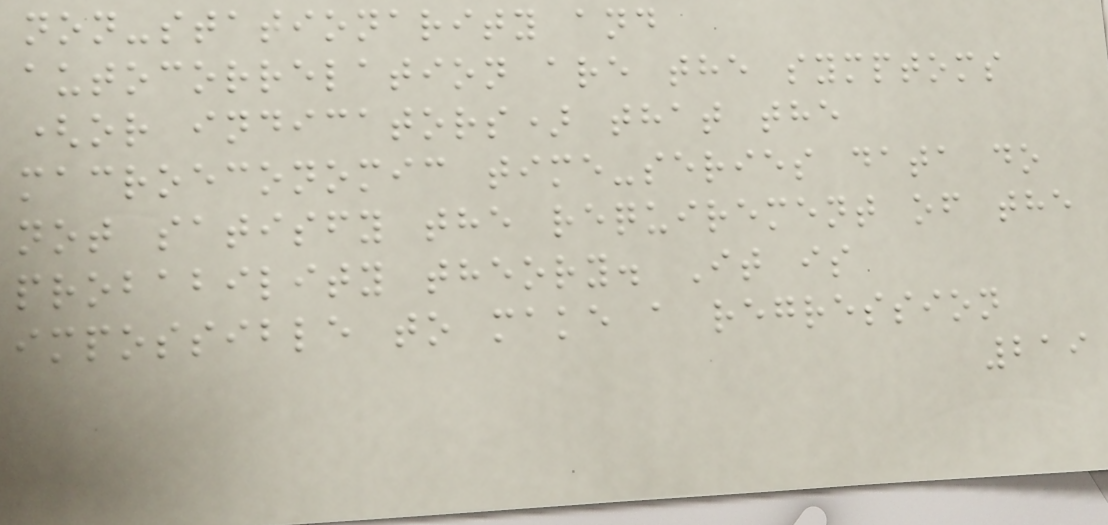non-stationarity and
autocorrelation are the symptoms
(or indicators) that the
macroeconomic time-series data do
not satisfy the requirement of the
probability theory. It is
impossible to make a regression
219
